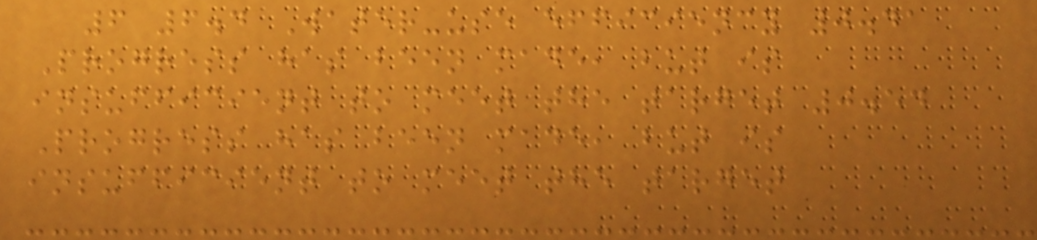6 6.4 Water-use efficiency 0.41
Progress has been made, but is
insufficient to meet the target 0.54
Progress has been made, but is
insufficient to meet the target
